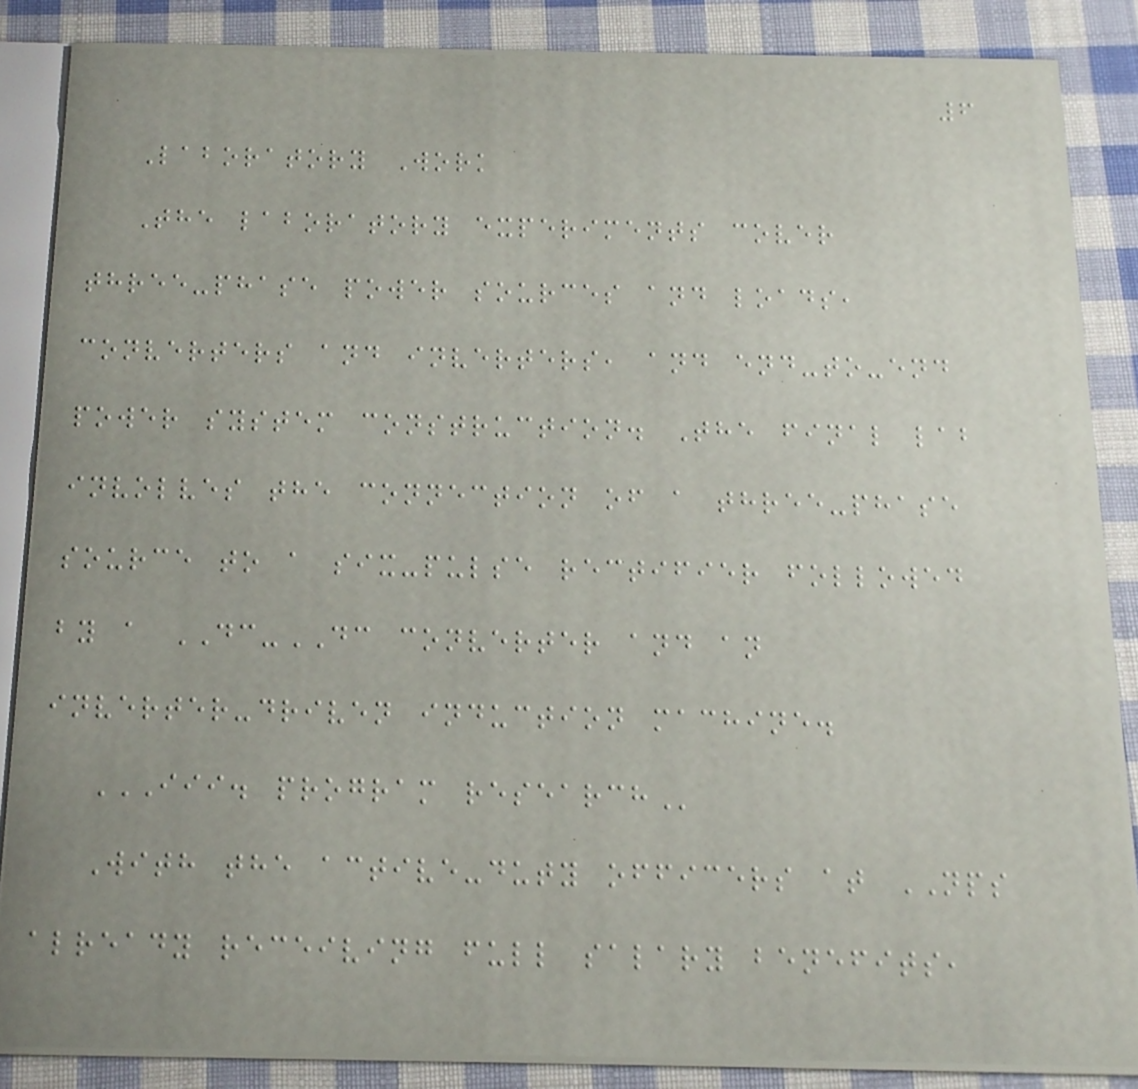6
Laboratory Work
The laboratory experiments cover
three-phase power sources and loads,
converters and inverters, and end-to-end
power system construction. The final lab
involves the connection of a three-phase
source to a six-pulse rectifier followed
by a DC-DC converter and an
inverter-driven induction machine.
III. PROGRAM RESEARCH
With the active-duty officers at NPS
already receiving full salary benefits,
